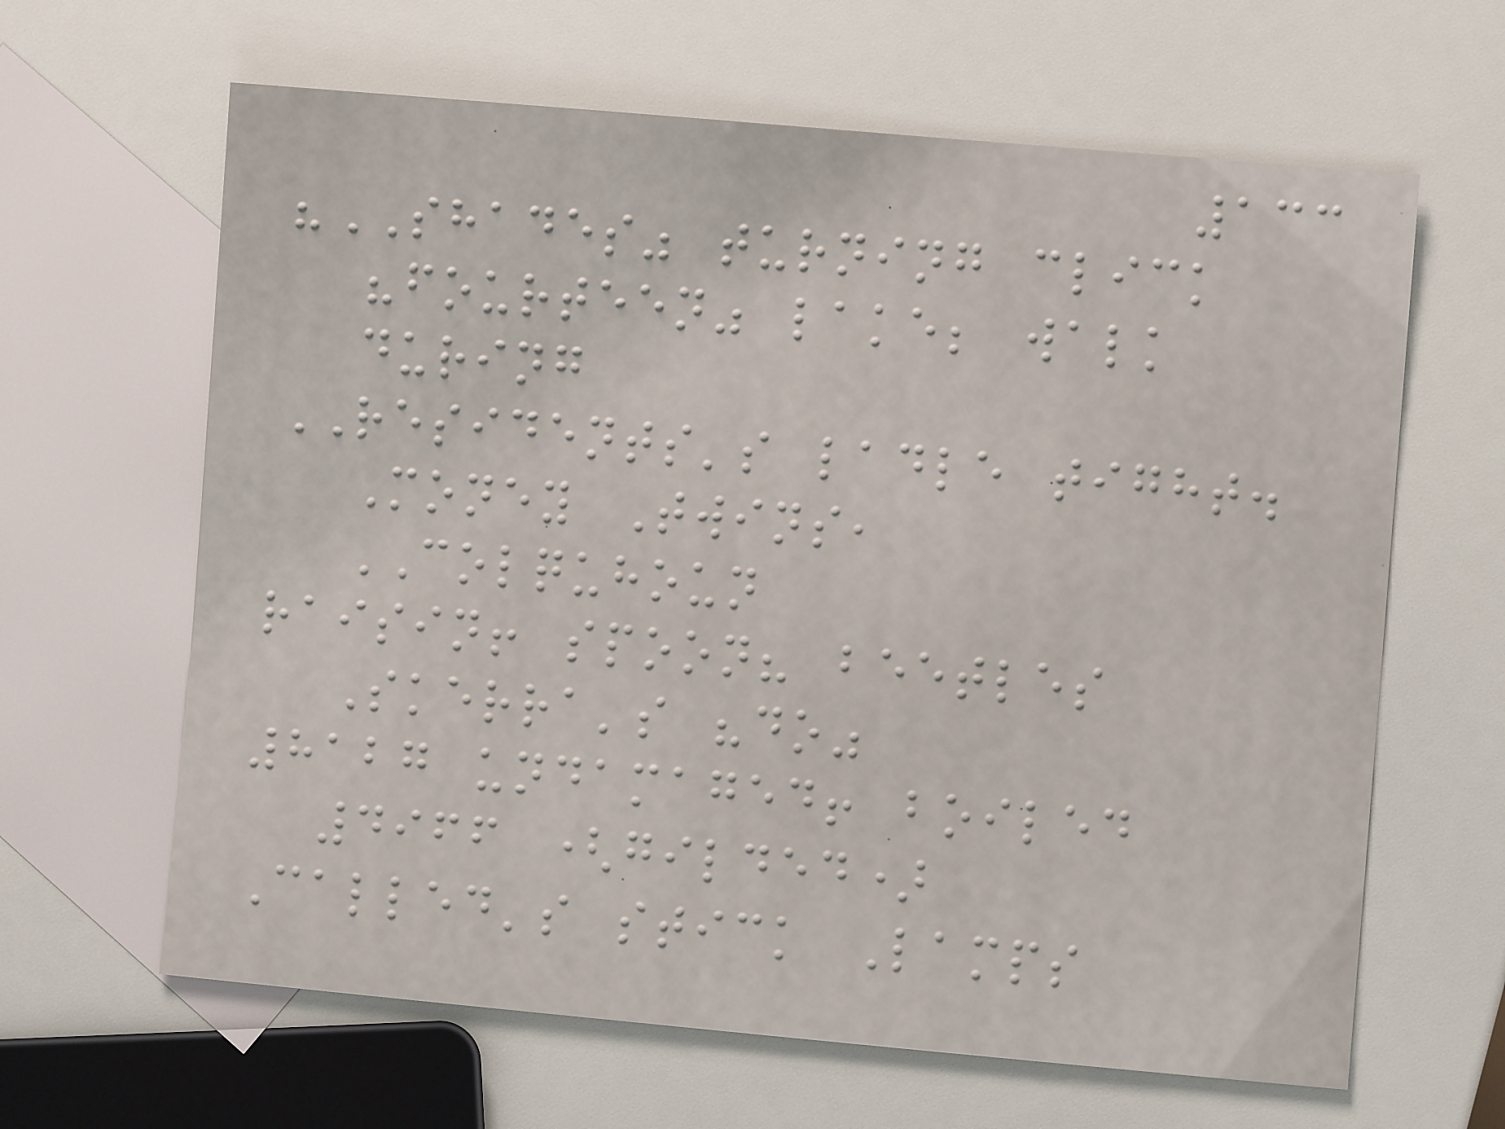133
"SHADES" turning click
"fourteen" lake; walk
during
RESIDENTS's ladle tight.
Money Twins,
COLQUHOUN
raisin! spoon? beetles
Skerra's "do"
8127 undamaged! boiled
4966 (gilded)
Called's stick Lamps
